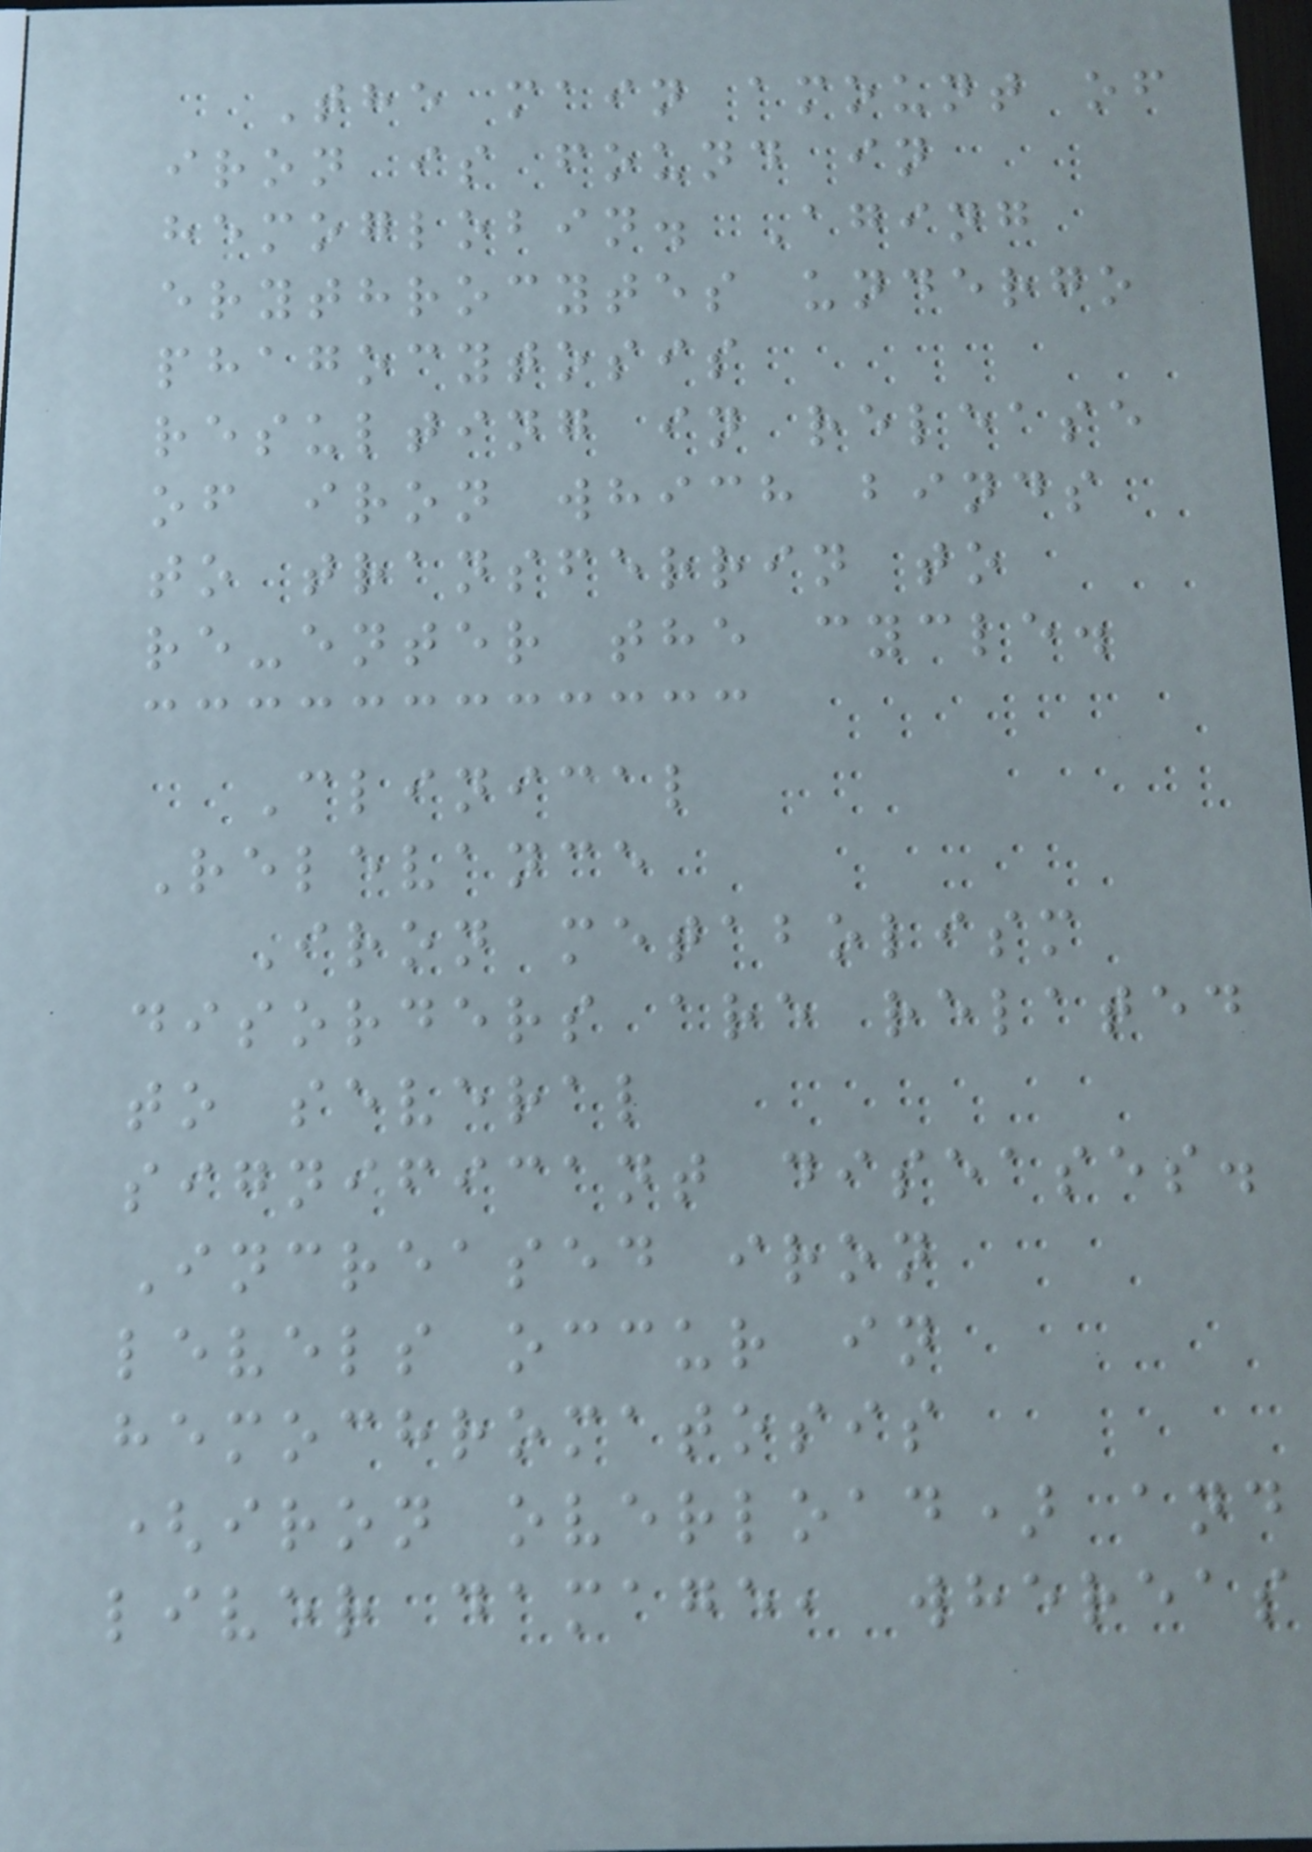The main amount of
iron is found in
hemoglobin. Aging
erythrocytes undergo
phagocytosis
resulting in release
of iron which binds
to transferrin to
re-enter the cycle.
Clinical
Relevance
Iron metabolism
disorders are related
to several
significant diseases.
Increased iron
levels occur in
hemochromatosis
(iron overload) and
liver damage, whereas
